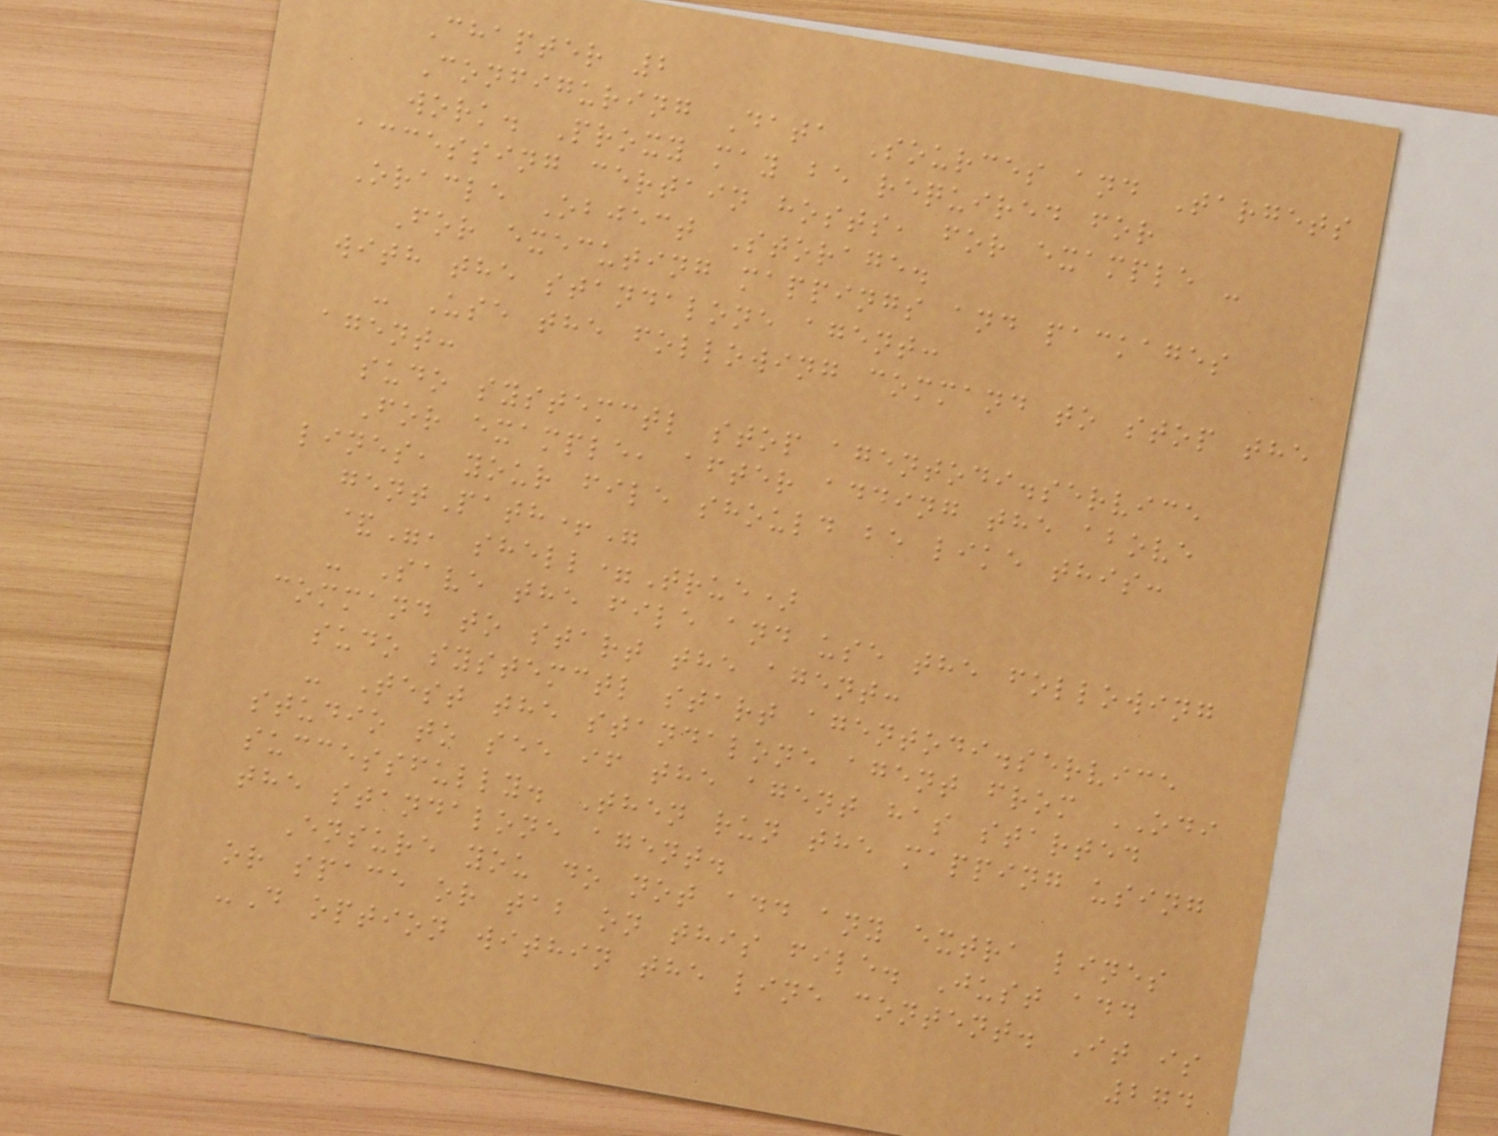Chapter 2
Configuring Data Sources and Targets
work. Proxy may be required for
accessing certain hosts, for example -
Oracle Object Storage.
For executing mappings and packages
with the standalone agent:
- Use the following command to stop the
agent:
sudo systemctl stop agentodi.service
For example, after adding the above
lines, your file should be like this:
gentPath+"
&", shell=True)
- Save the file and use the following
command to start the agent:
sudo systemctl start agentodi.service
- Test the standalone agent from ODI
studio to see if the agent has started
successfully. Then run the mapping using
the standalone agent.
Ensure you do not add any extra lines
or space or tab on this file. Just add
-D option within the line content. It is
274
